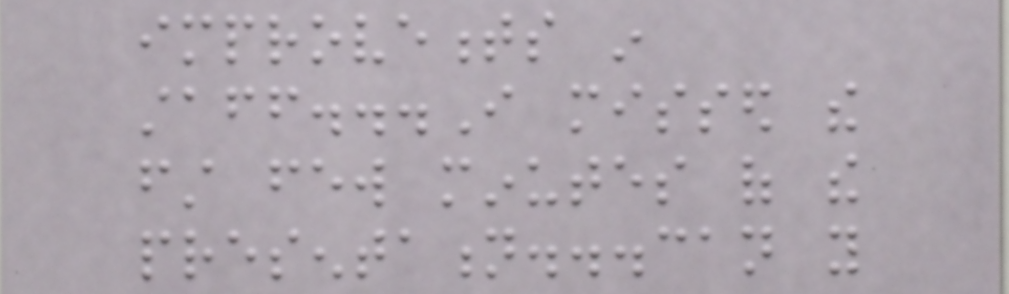improvements in
staff...I missed the
first few minutes of the
presentation...can you
